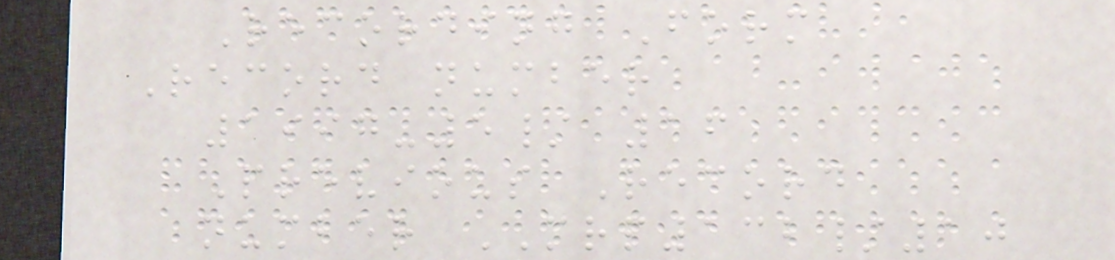Recording Form
Record number
1997-5/ 16
Previous Record
number MRP132/10
